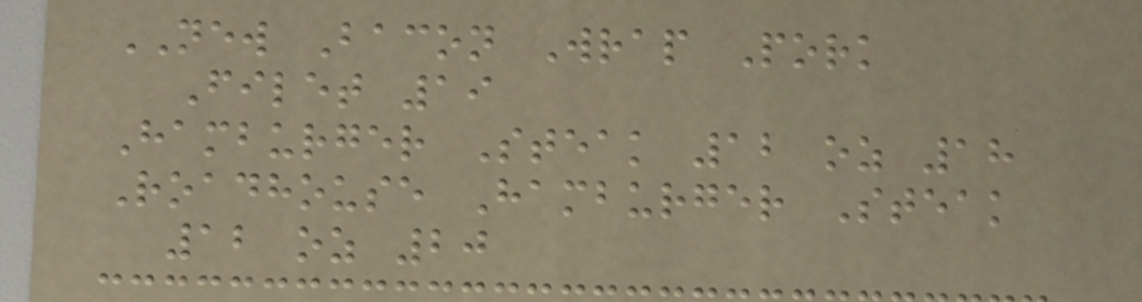NEW Bacon Wrap Pork
Filet 19
Hamburger Steak 12 oz 18
Roadhouse Hamburger Steak
12 oz 20
